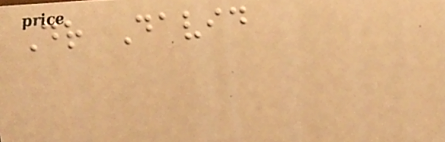Dr David
